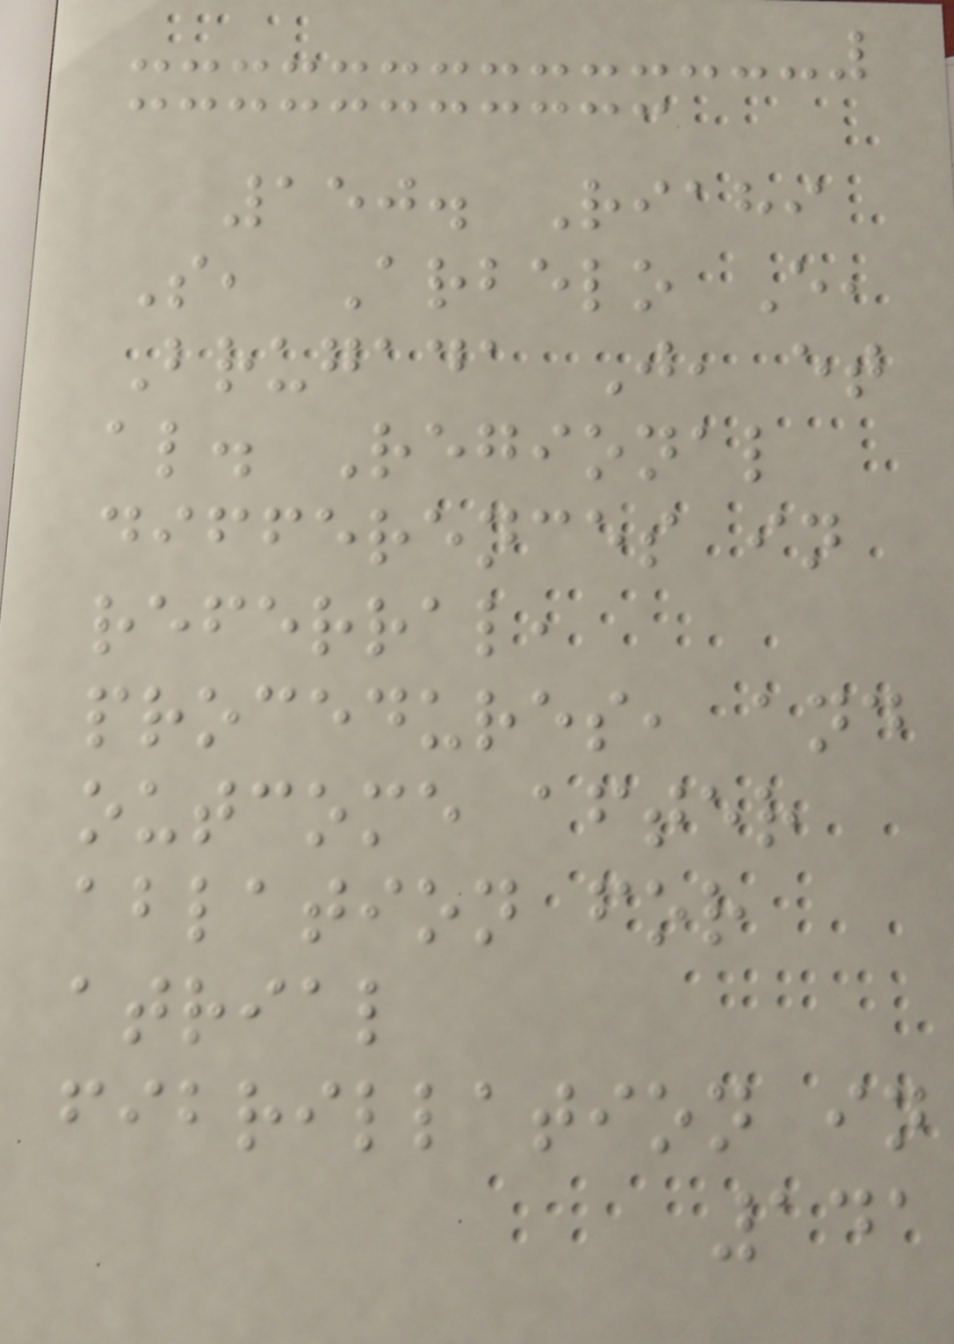150. Riahi
S, Arbelo E,
Brugada J, et
al. Regional
differences in
referral,
procedures, and
outcome after
ablation for
atrial
fibrillation in
141
